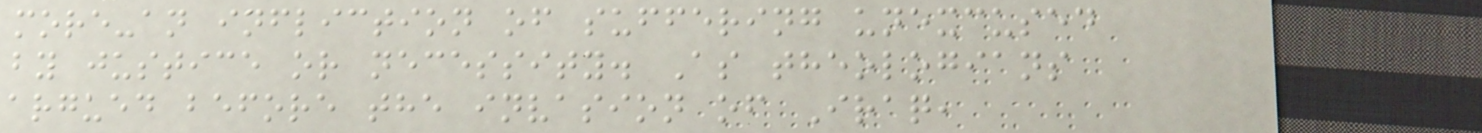more-an infliction of suffering unexcused
by justice or necessity. As theologians
argued before the invasion of Iraq,
